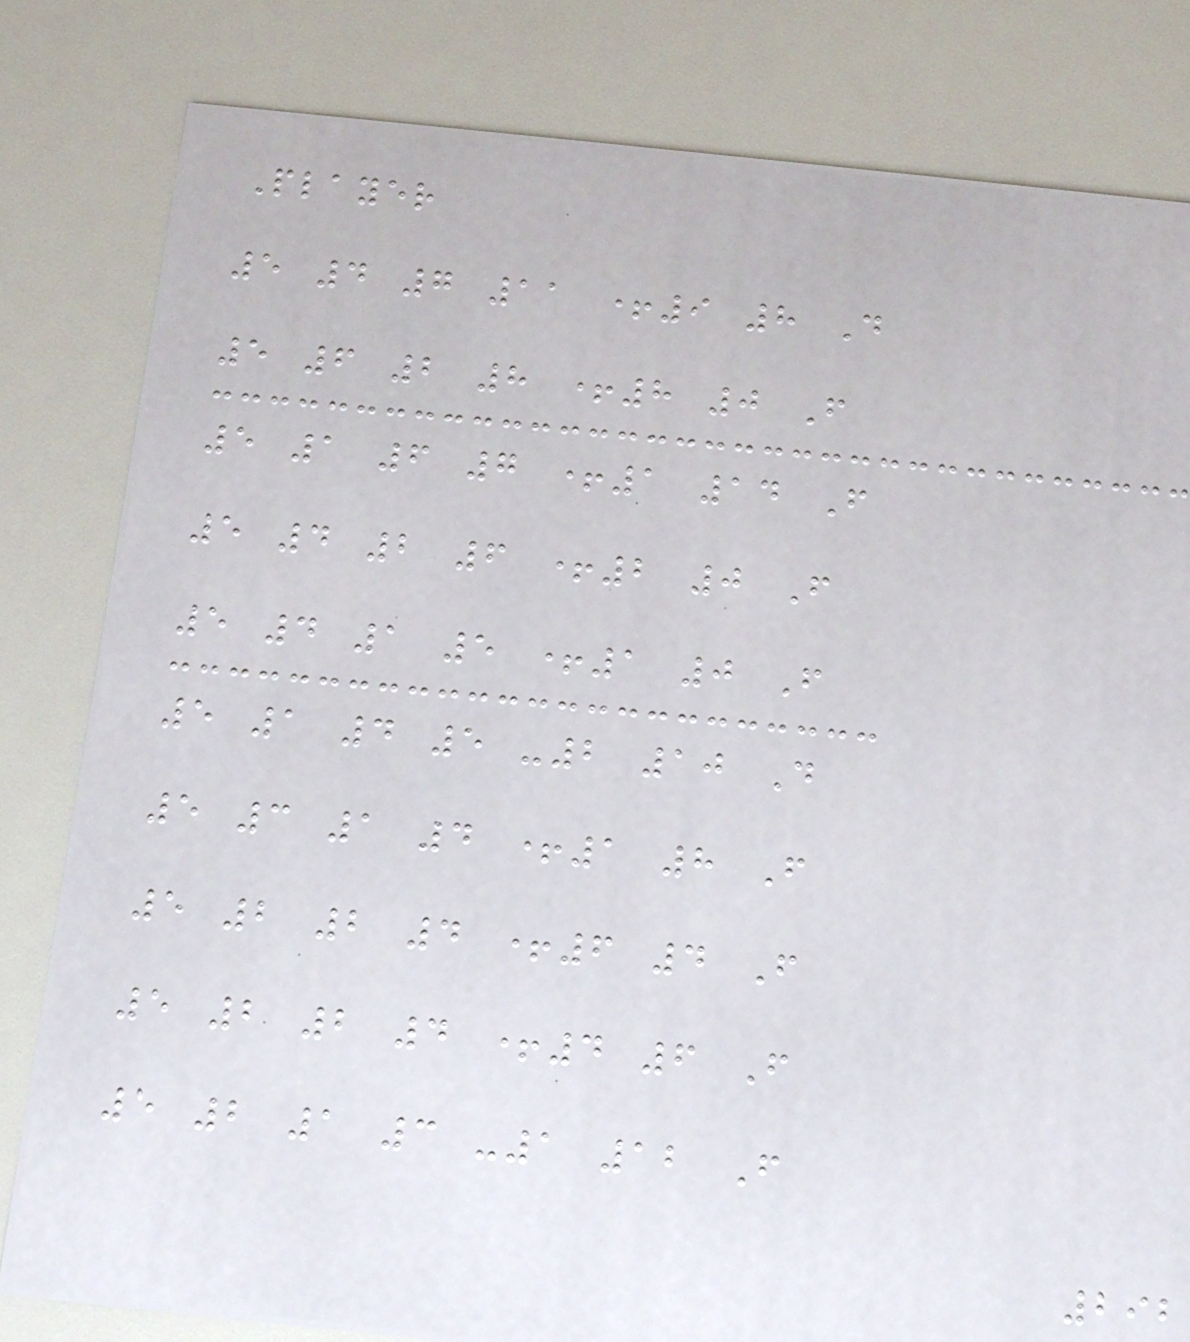Player
5 4 7 11 +9 8 D
5 6 2 8 +8 0 F
5 1 6 7 +1 14 F
5 4 2 6 +2 0 F
5 4 1 5 +1 0 F
5 1 4 5 -2 10 D
5 3 1 4 +1 8 F
5 2 2 4 +6 4 F
5 2 2 4 +4 6 F
5 2 1 3 -1 12 F
292
